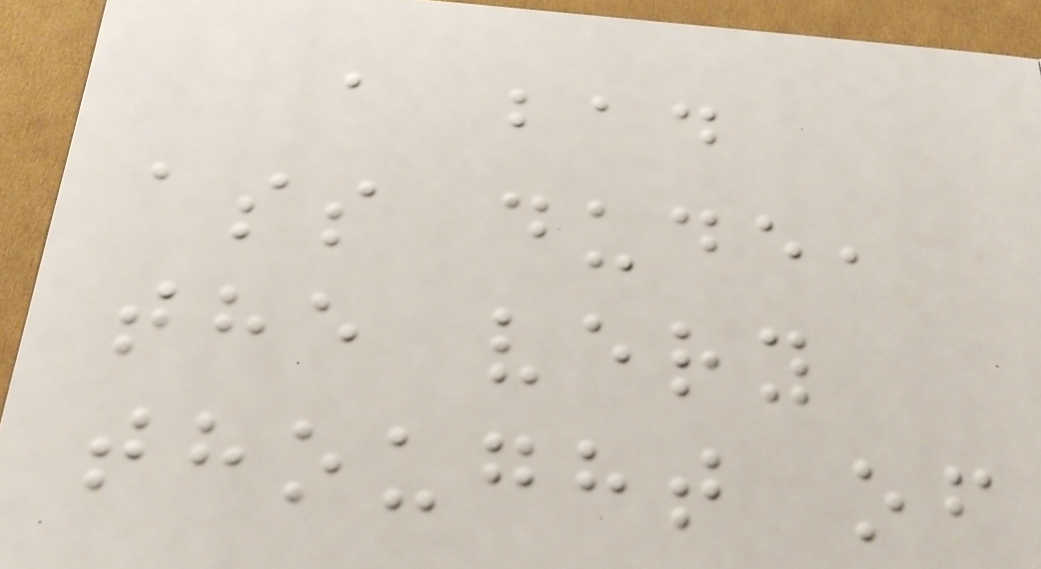a bad
ass dude,
the very
thought of
